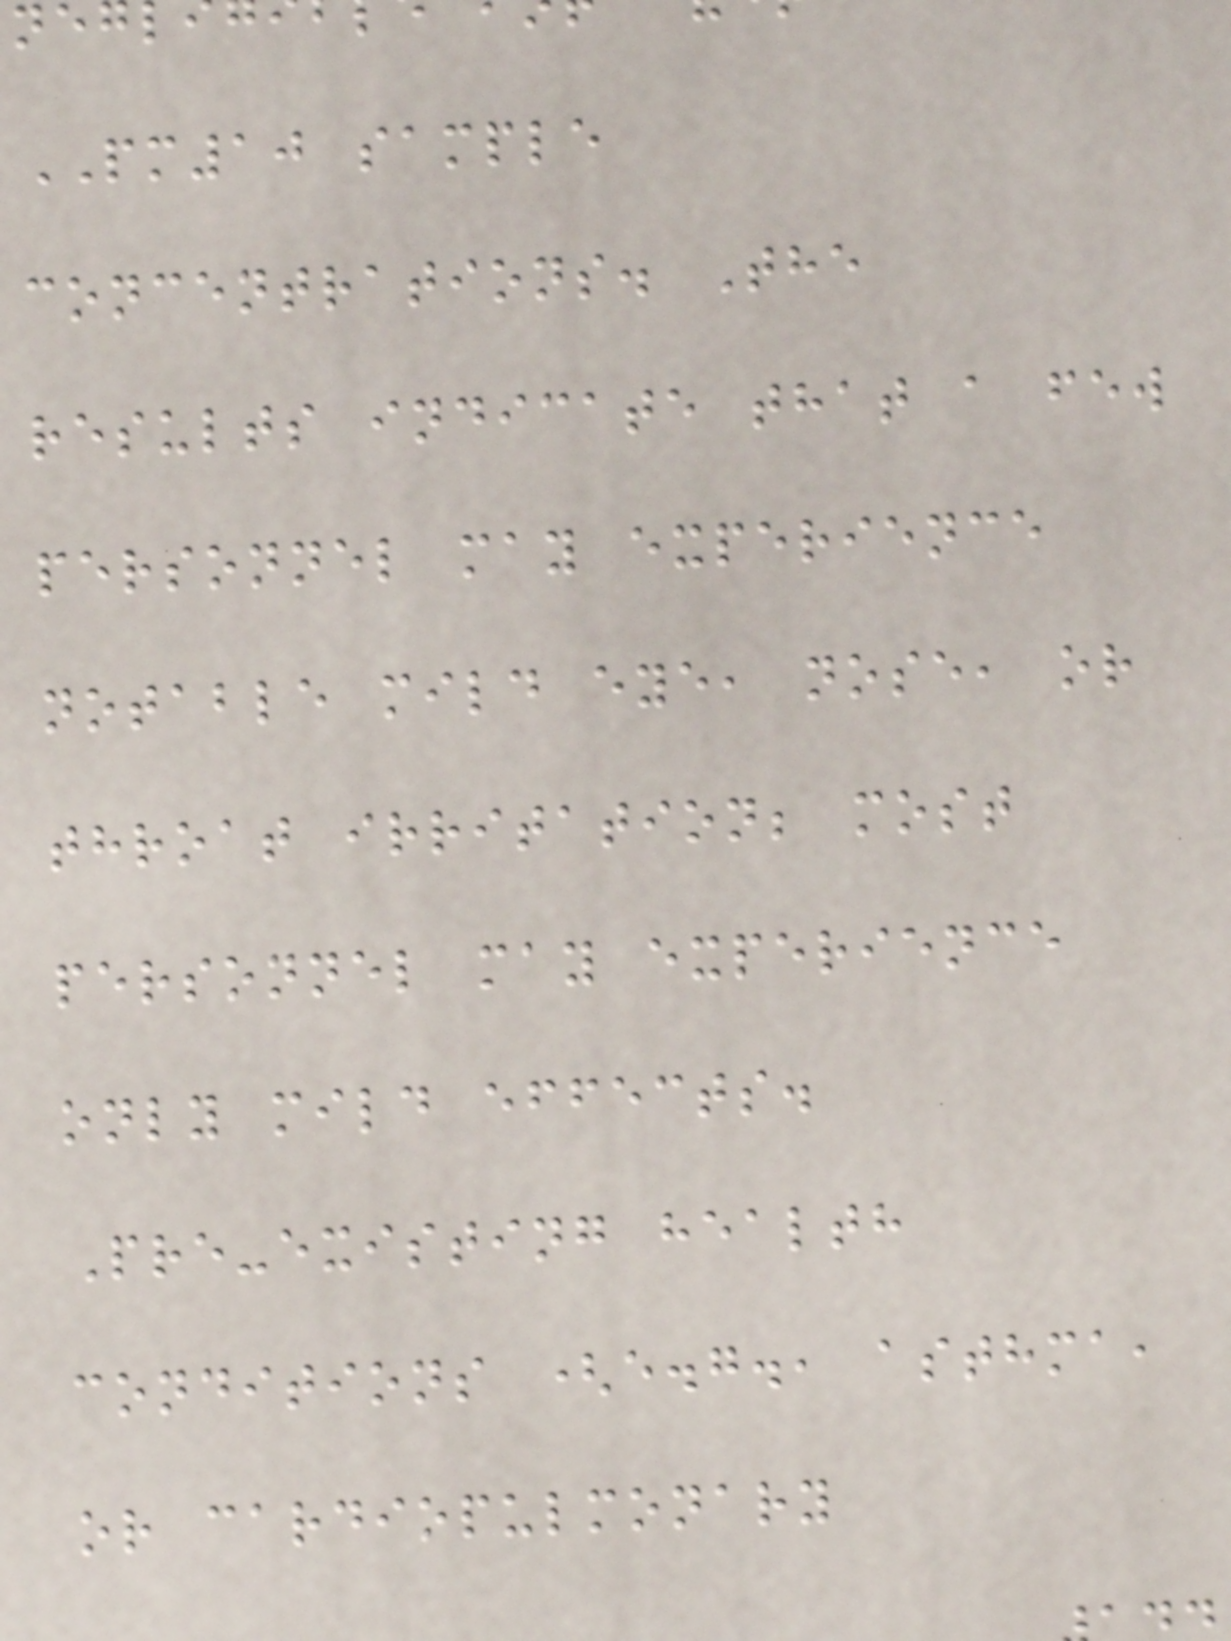PM10 sample
concentrations. The
results indicate that a few
personnel may experience
notable mild eye, nose, or
throat irritation; most
personnel may experience
only mild effects.
Pre-existing health
conditions (e.g., asthma,
or cardiopulmonary
